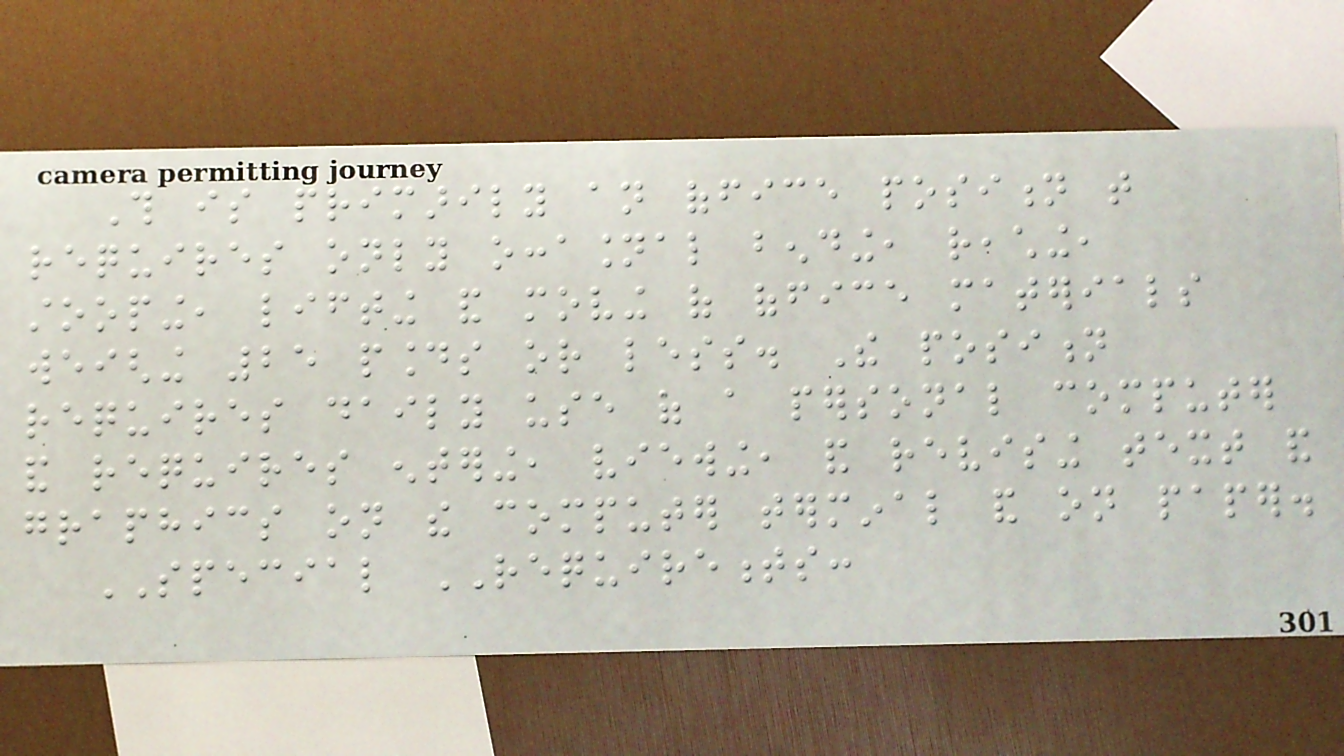This is primarily an office position that
requires only occasional bending, reaching,
stooping, lifting and moving of office materials
weighing 25 pounds or less. The position
requires daily use of a personal computer
and requires entering, viewing, and revising text and
graphics on the computer terminal and on paper.
SPECIAL REQUIREMENTS:
